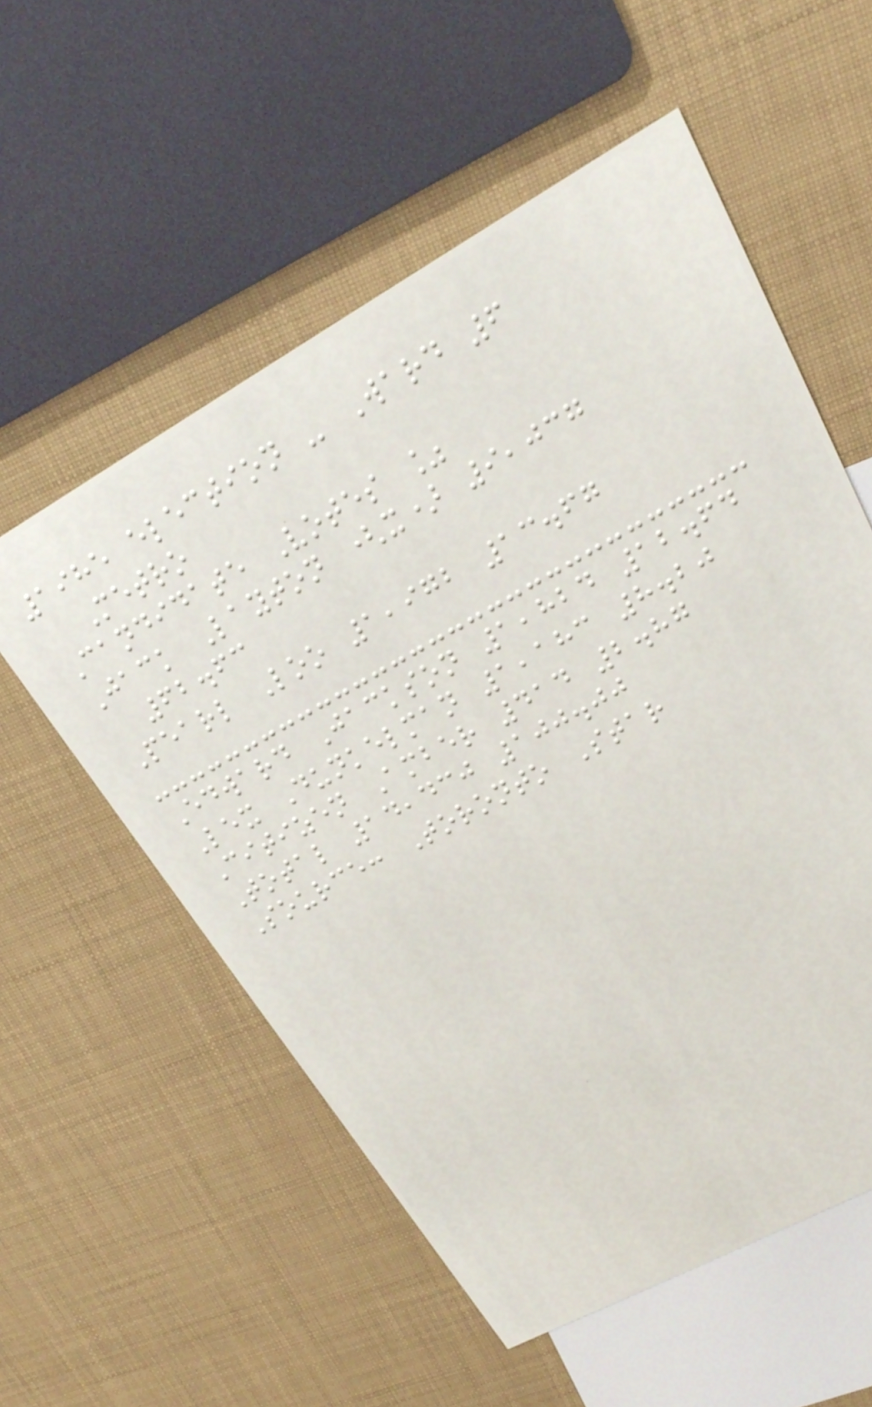1985 election - Ward 6
Metro
Candidate Votes %
Jack Layton (x) 9,037
62.63
Pearl Loo 1,972 13.67
Edward Jackson 1,824 12.64
Lex Dunkelman 1,183 8.20
Citizen Amber 414 2.87
Total 14,430 100.00
Source: Toronto Star
